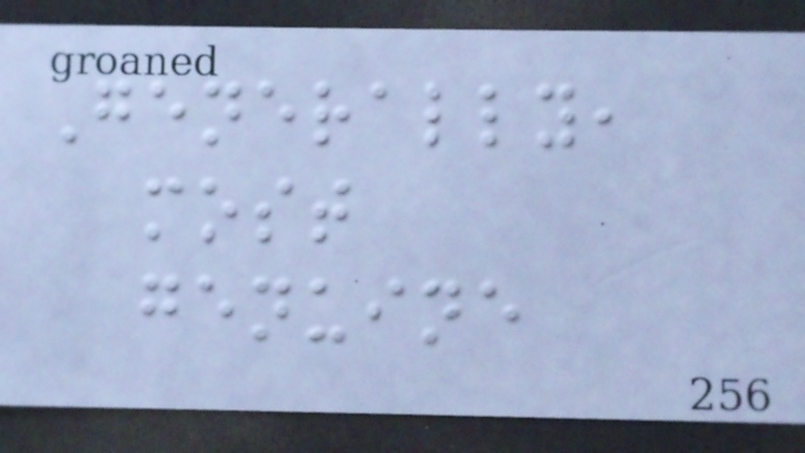Generally,
most
genuine
